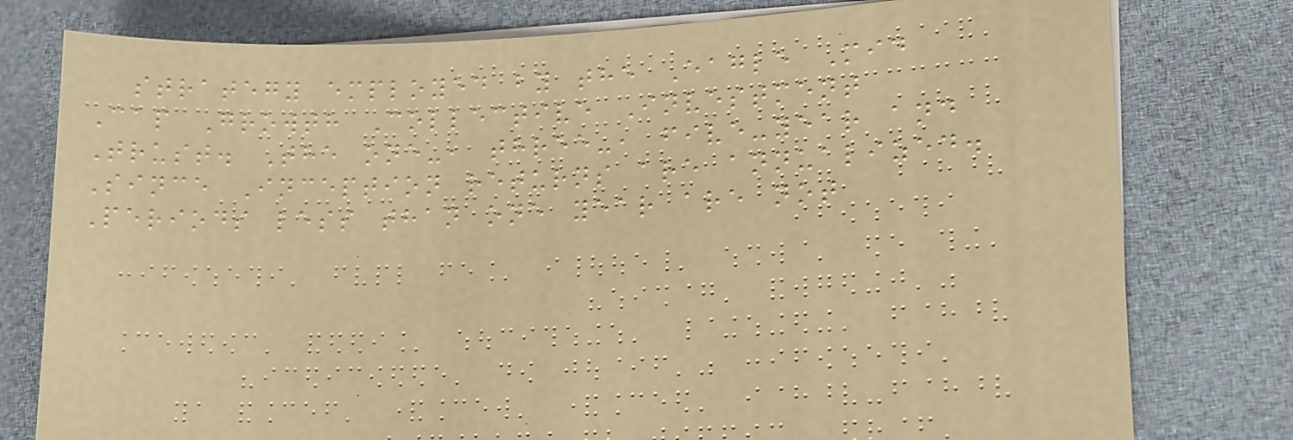strategy employed by the Eagle Mid
Cap Growth Collective Investment
Trust. The one-, three-, five-year and
Since Inception returns are annualized.
Periods less than one year are not
